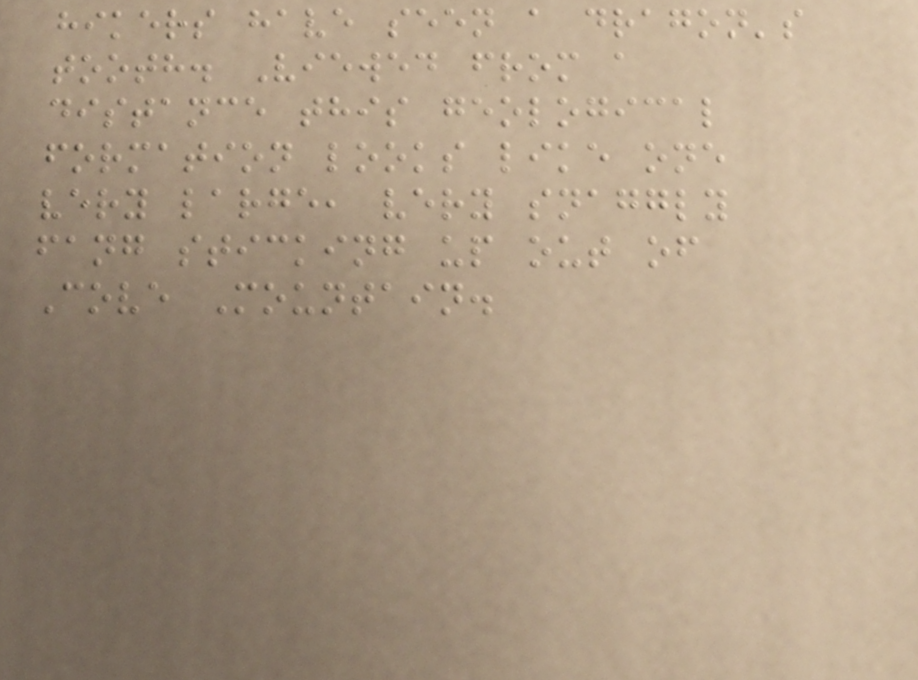hikers have seen a dragon's
tooth. Viewed from a
distance this geological
formation looks like one
very large, very snaggly
fang sticking up out of
Cove Mountain.
